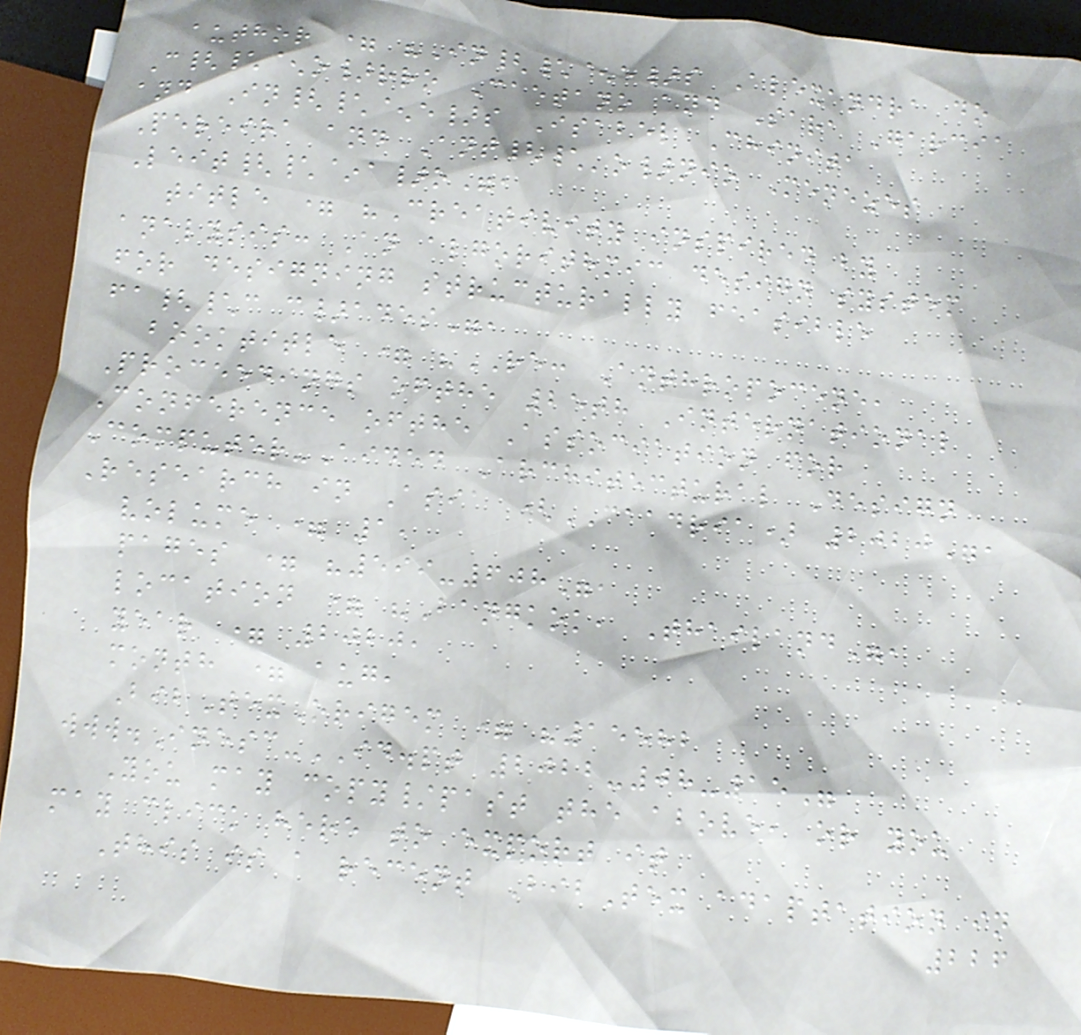author = "In{\^e}s Alexandra do
C{\^o}rro Caetano and Sara Garcia
and In{\^e}s Isabel Chinita
Pereira and Ant{\'o}nio Menezes
Leit{\~a}o",
title = "Creativity inspired by
analysis: An algorithmic design system
for designing structurally feasible
fa{\c c}ades",
booktitle = "RE: Anthropocene,
Proceedings ofthe 25th International
Conference ofthe Association for
Computer-Aided Architectural Design
Research in Asia (CAADRIA) 2020",
volume = 1,
pages = "599-608",
location = "Bangkok, Thailand",
year = 2020,
month = aug,
BibTexOrigem = "15582
www.Inesc-ID.pt 2022-08-15"
You may copy/past the above, or you
may click here to export it
This is a recent BibTex adaptation in
226
